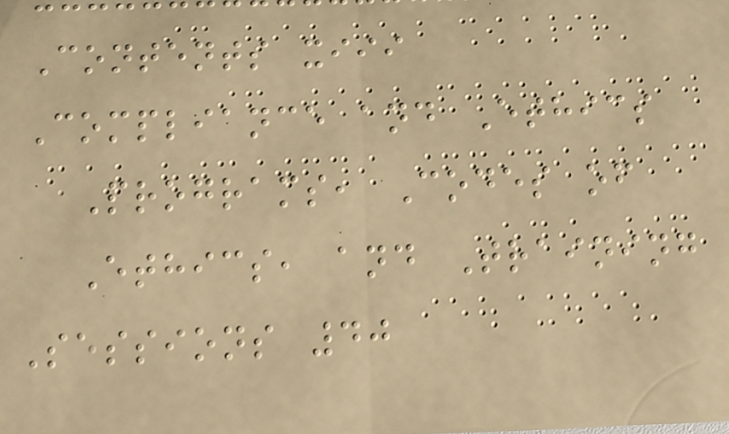Contents xiii
Compliance and Ethics
Programs, Codes of
Ethics, and Training
Sessions 40
